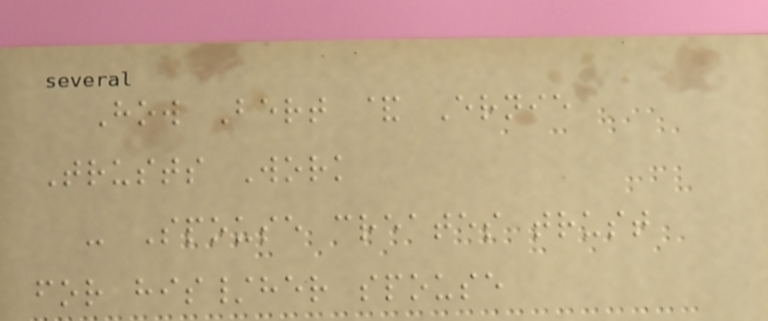How Bert & Ernie
Trusts Work
- Spouse creates trust
for his/her spouse
